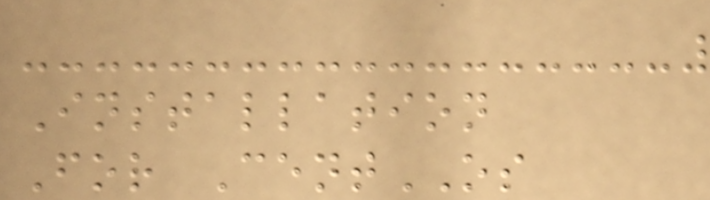Installation
For CentOS
